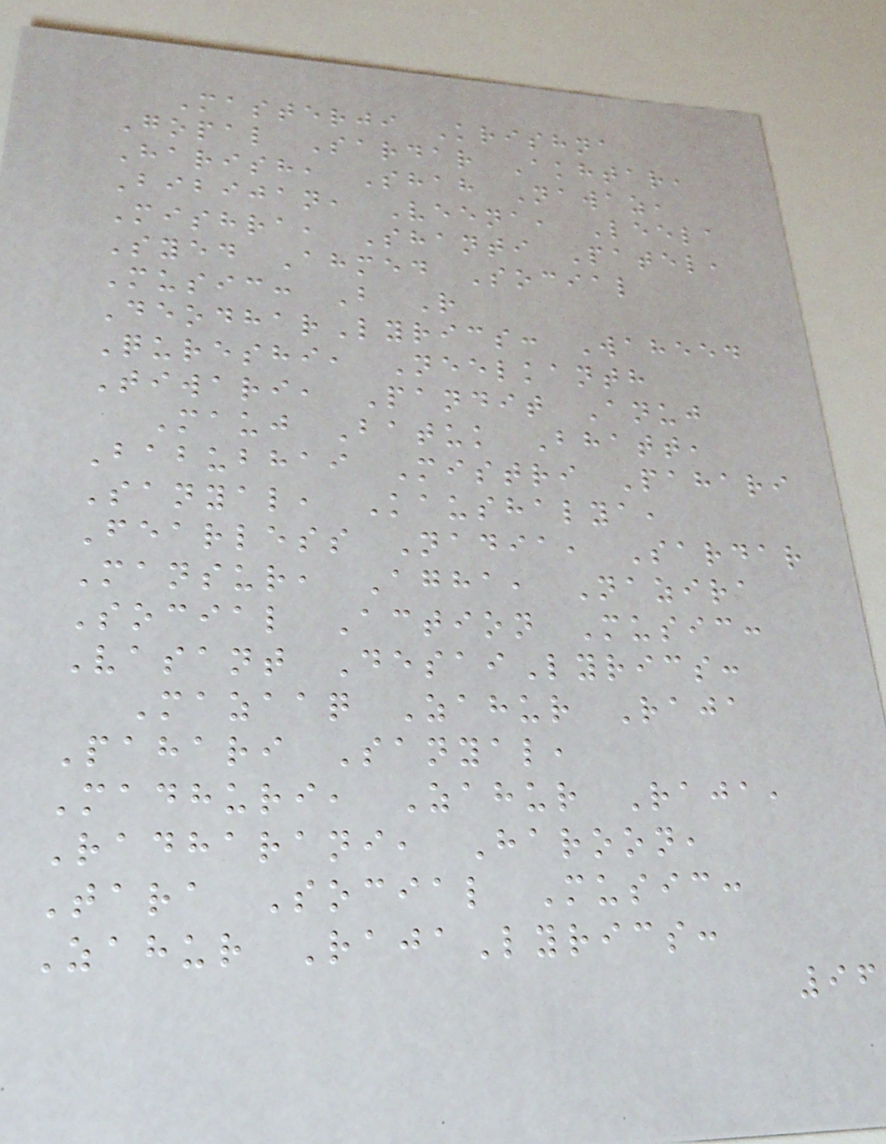Masterji Krishna
Gopal Sardar Akhtar,
Harish, Shah Nawaz,
Bibijan, Veena, Leela
Mishra, Shanti Patel,
Syed Ahmed Social
Music: B R
DeodharLyrics: Waheed
Qureshi, Neelkanth
Tiwari, Pandit Anuj
Mauj Batuk Bhatt,
Babubhai Mistri Pahari
Sanyal, Kaushalya,
Fearless Nadia, Sardar
Mansur, Agha, Nazira
Social Action Music:
Vasant DesaiLyrics:
Mazaaq Zahur Raja
Pahari Sanyal,
Madhuri, Zahur Raja,
Radharani, Haroon,
Tara Social Music:
Zahur RajaLyrics:
96
